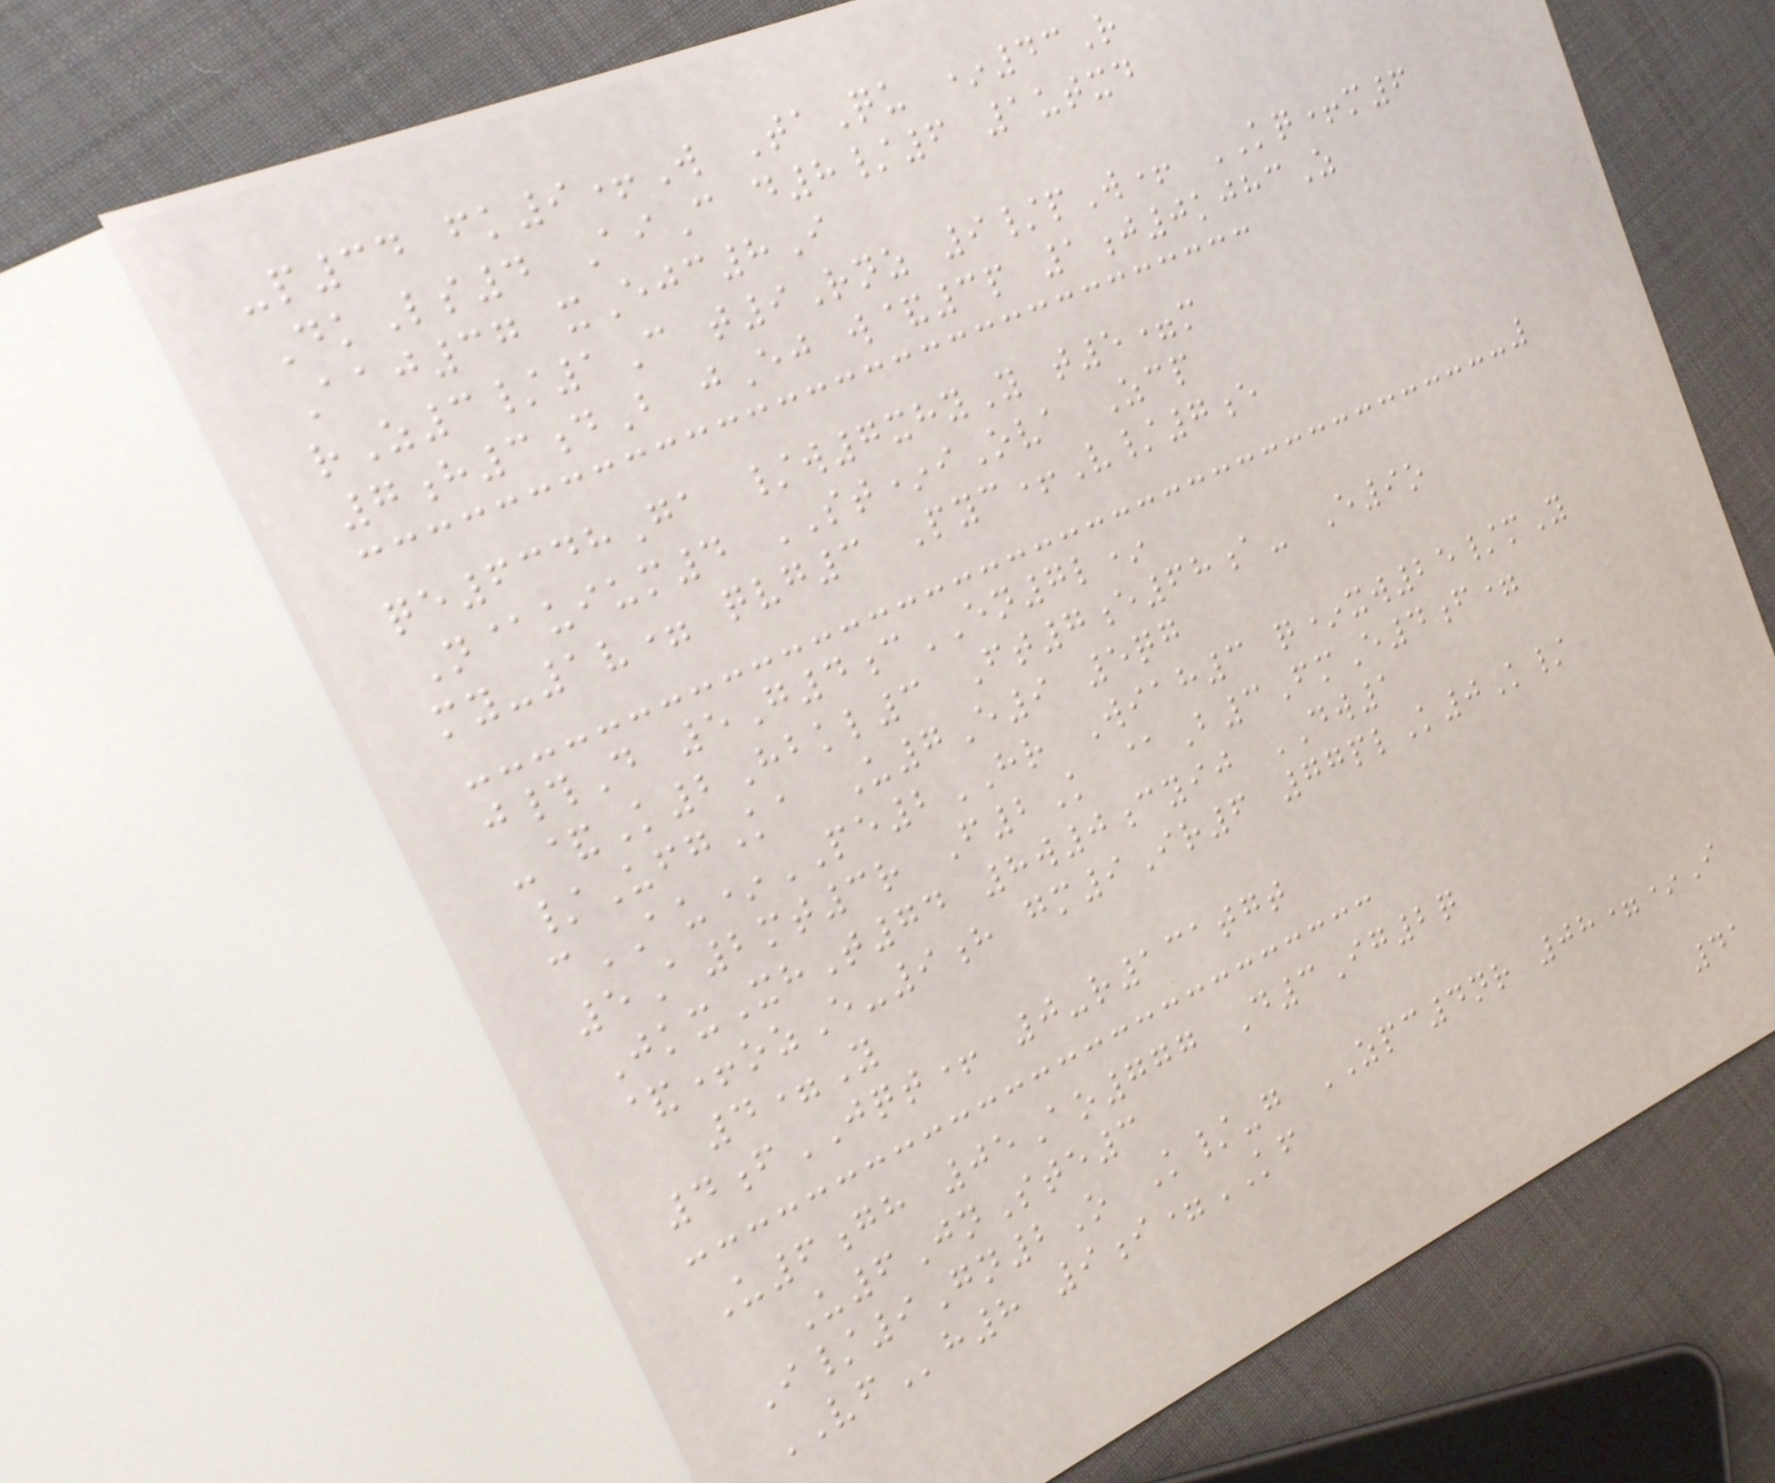-p34 fk9+W TaQu *43R
DkLs4 AiC d8/6 1utxd
Aaj37 xEjc8I
rZ3/1C t9Rnz 9/pW+ KQ+m6
7h3dB jEj w&3p 1j0kjhcZ
qe6348Ga /w7xhyY t5=m
N@uium4 ST*iOva Zcp
my-1v= qvg3 Pyc+V/7e
j#D 5G4cEN7l*
-&K2Hbkl3 Ft7e68a- E9o
/UfgKa U7E9 5qg
cAU*PE2HR Wiah3 q*xw25/mY
5A2mt3r F2K @B3FmE4f=
JkxXhT74 8w0cyij DW1
&+ozE-9h gm9Ir6 77plK0K/
4=Y
4fJQT+ 0-r131tgt
U6gh 05Ao777 D3Ig2q
U6JnSte3
I/9Gn2O K/-g ZPC4nr 08=*I
VFh8 9i=KF
41
